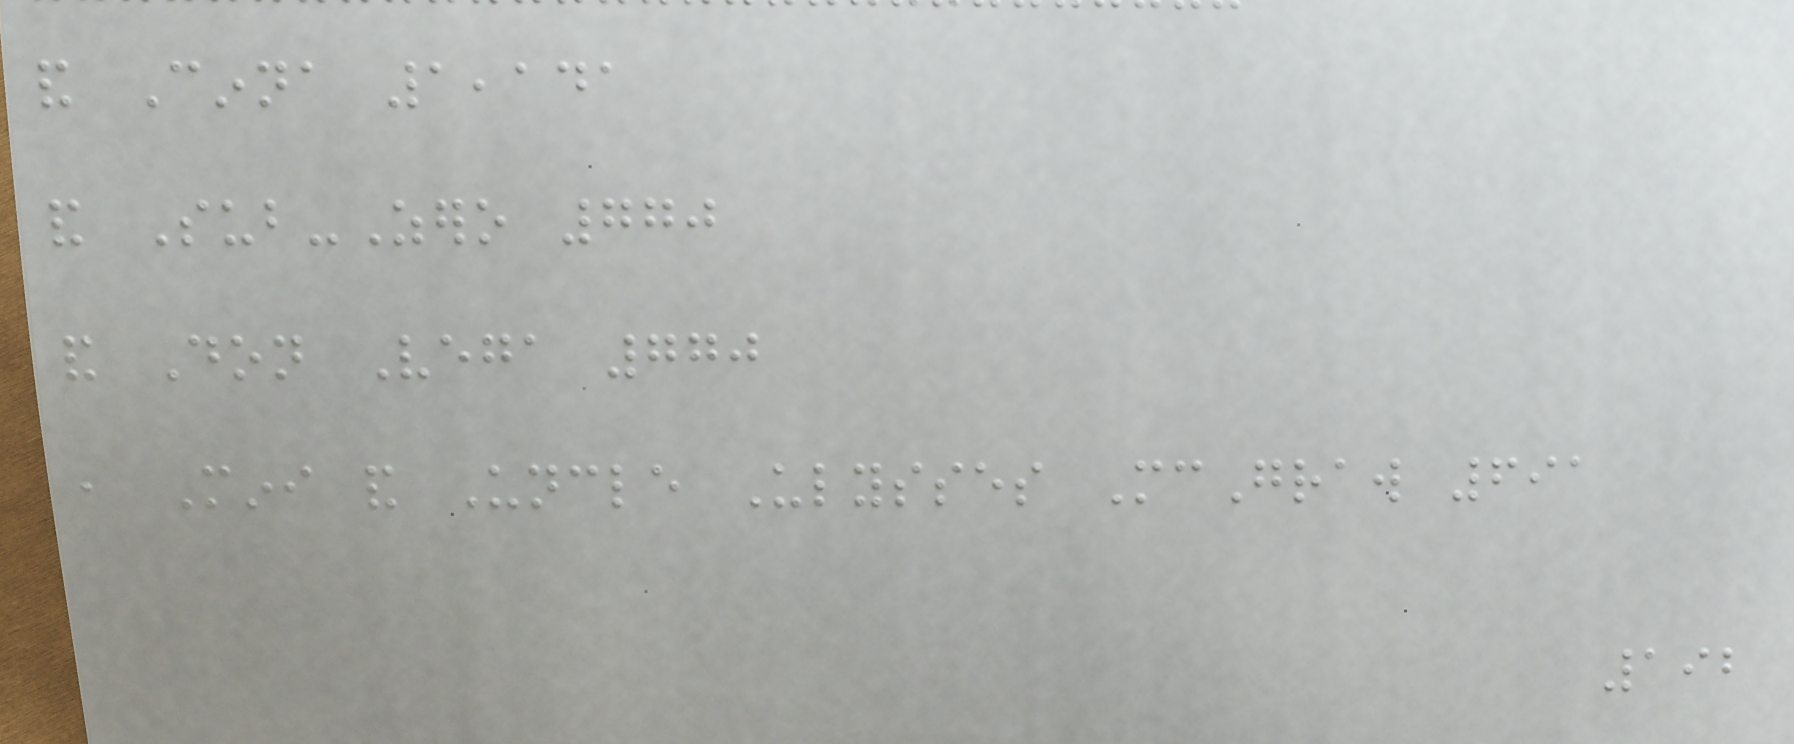and Cinna 1,141
and Sub-Zero 770
and Don Vega 770
, Mini and Uncle Ulysses McGraw 691
192
